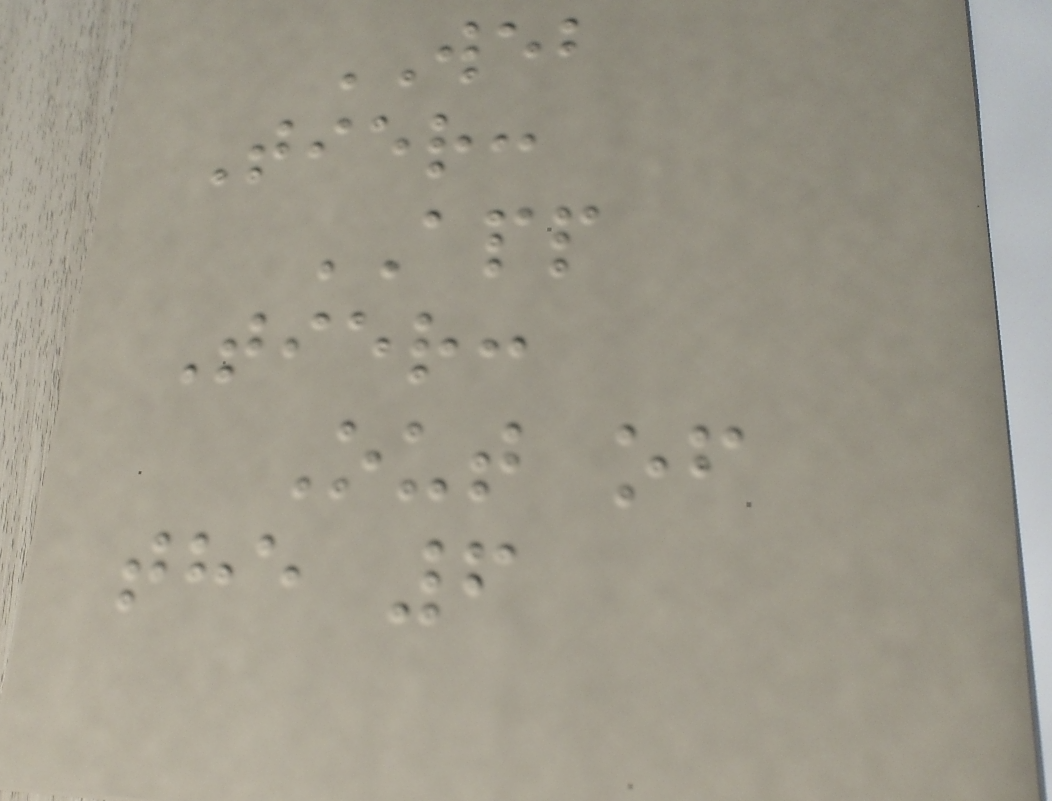WEB
Tier:
APP
Tier:
Out of
the 6
